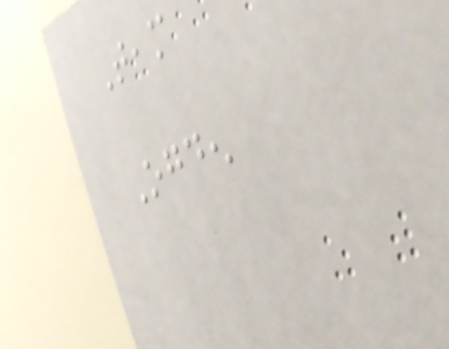Team
Ogden
